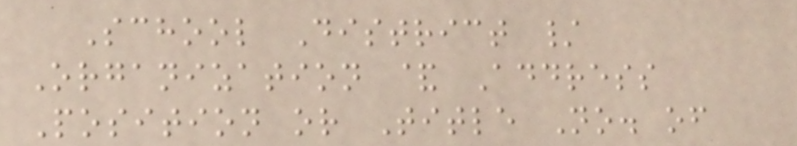School District /
Organization & Address
Position or Title No. of
